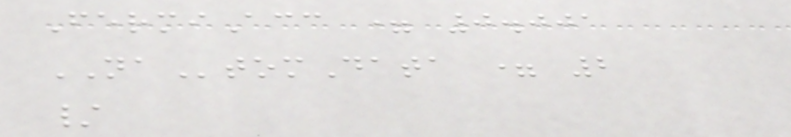FermiAcc = 0.001
NAtomData = 2
/
